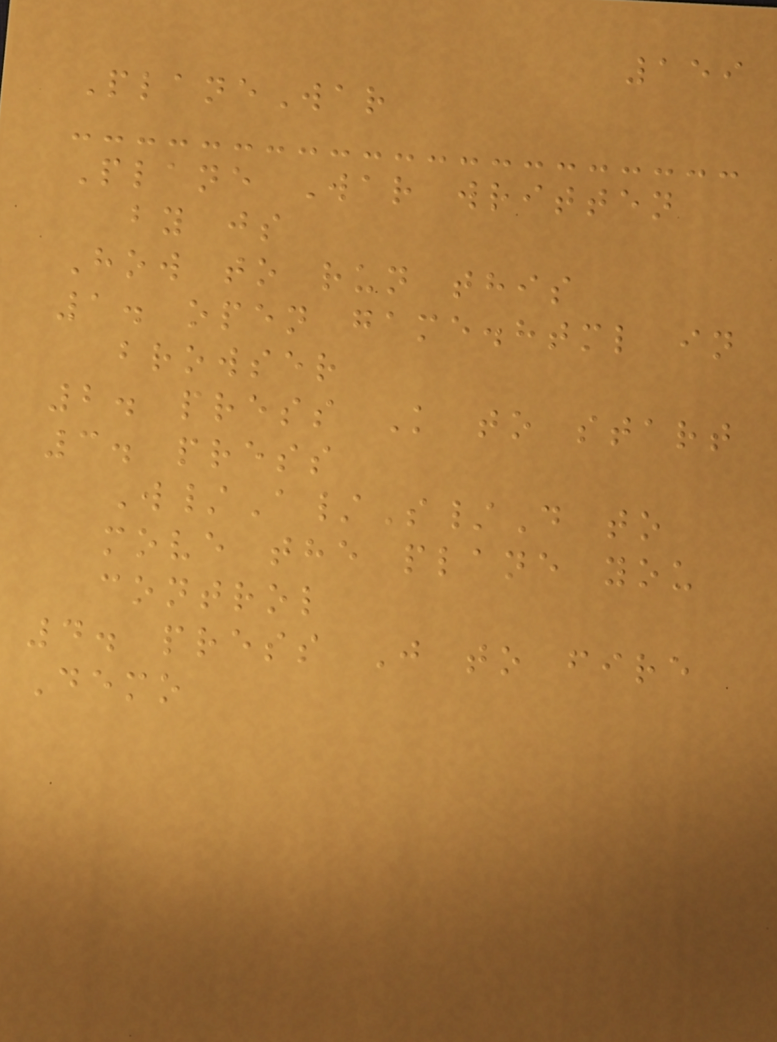159
PlaneWar
Plane War written
by js
How to run this
1. open game.html in
browser
2. press K to start
3. press
W/A/S/D to
move the plane you
control
4. press J to fire
Demo
